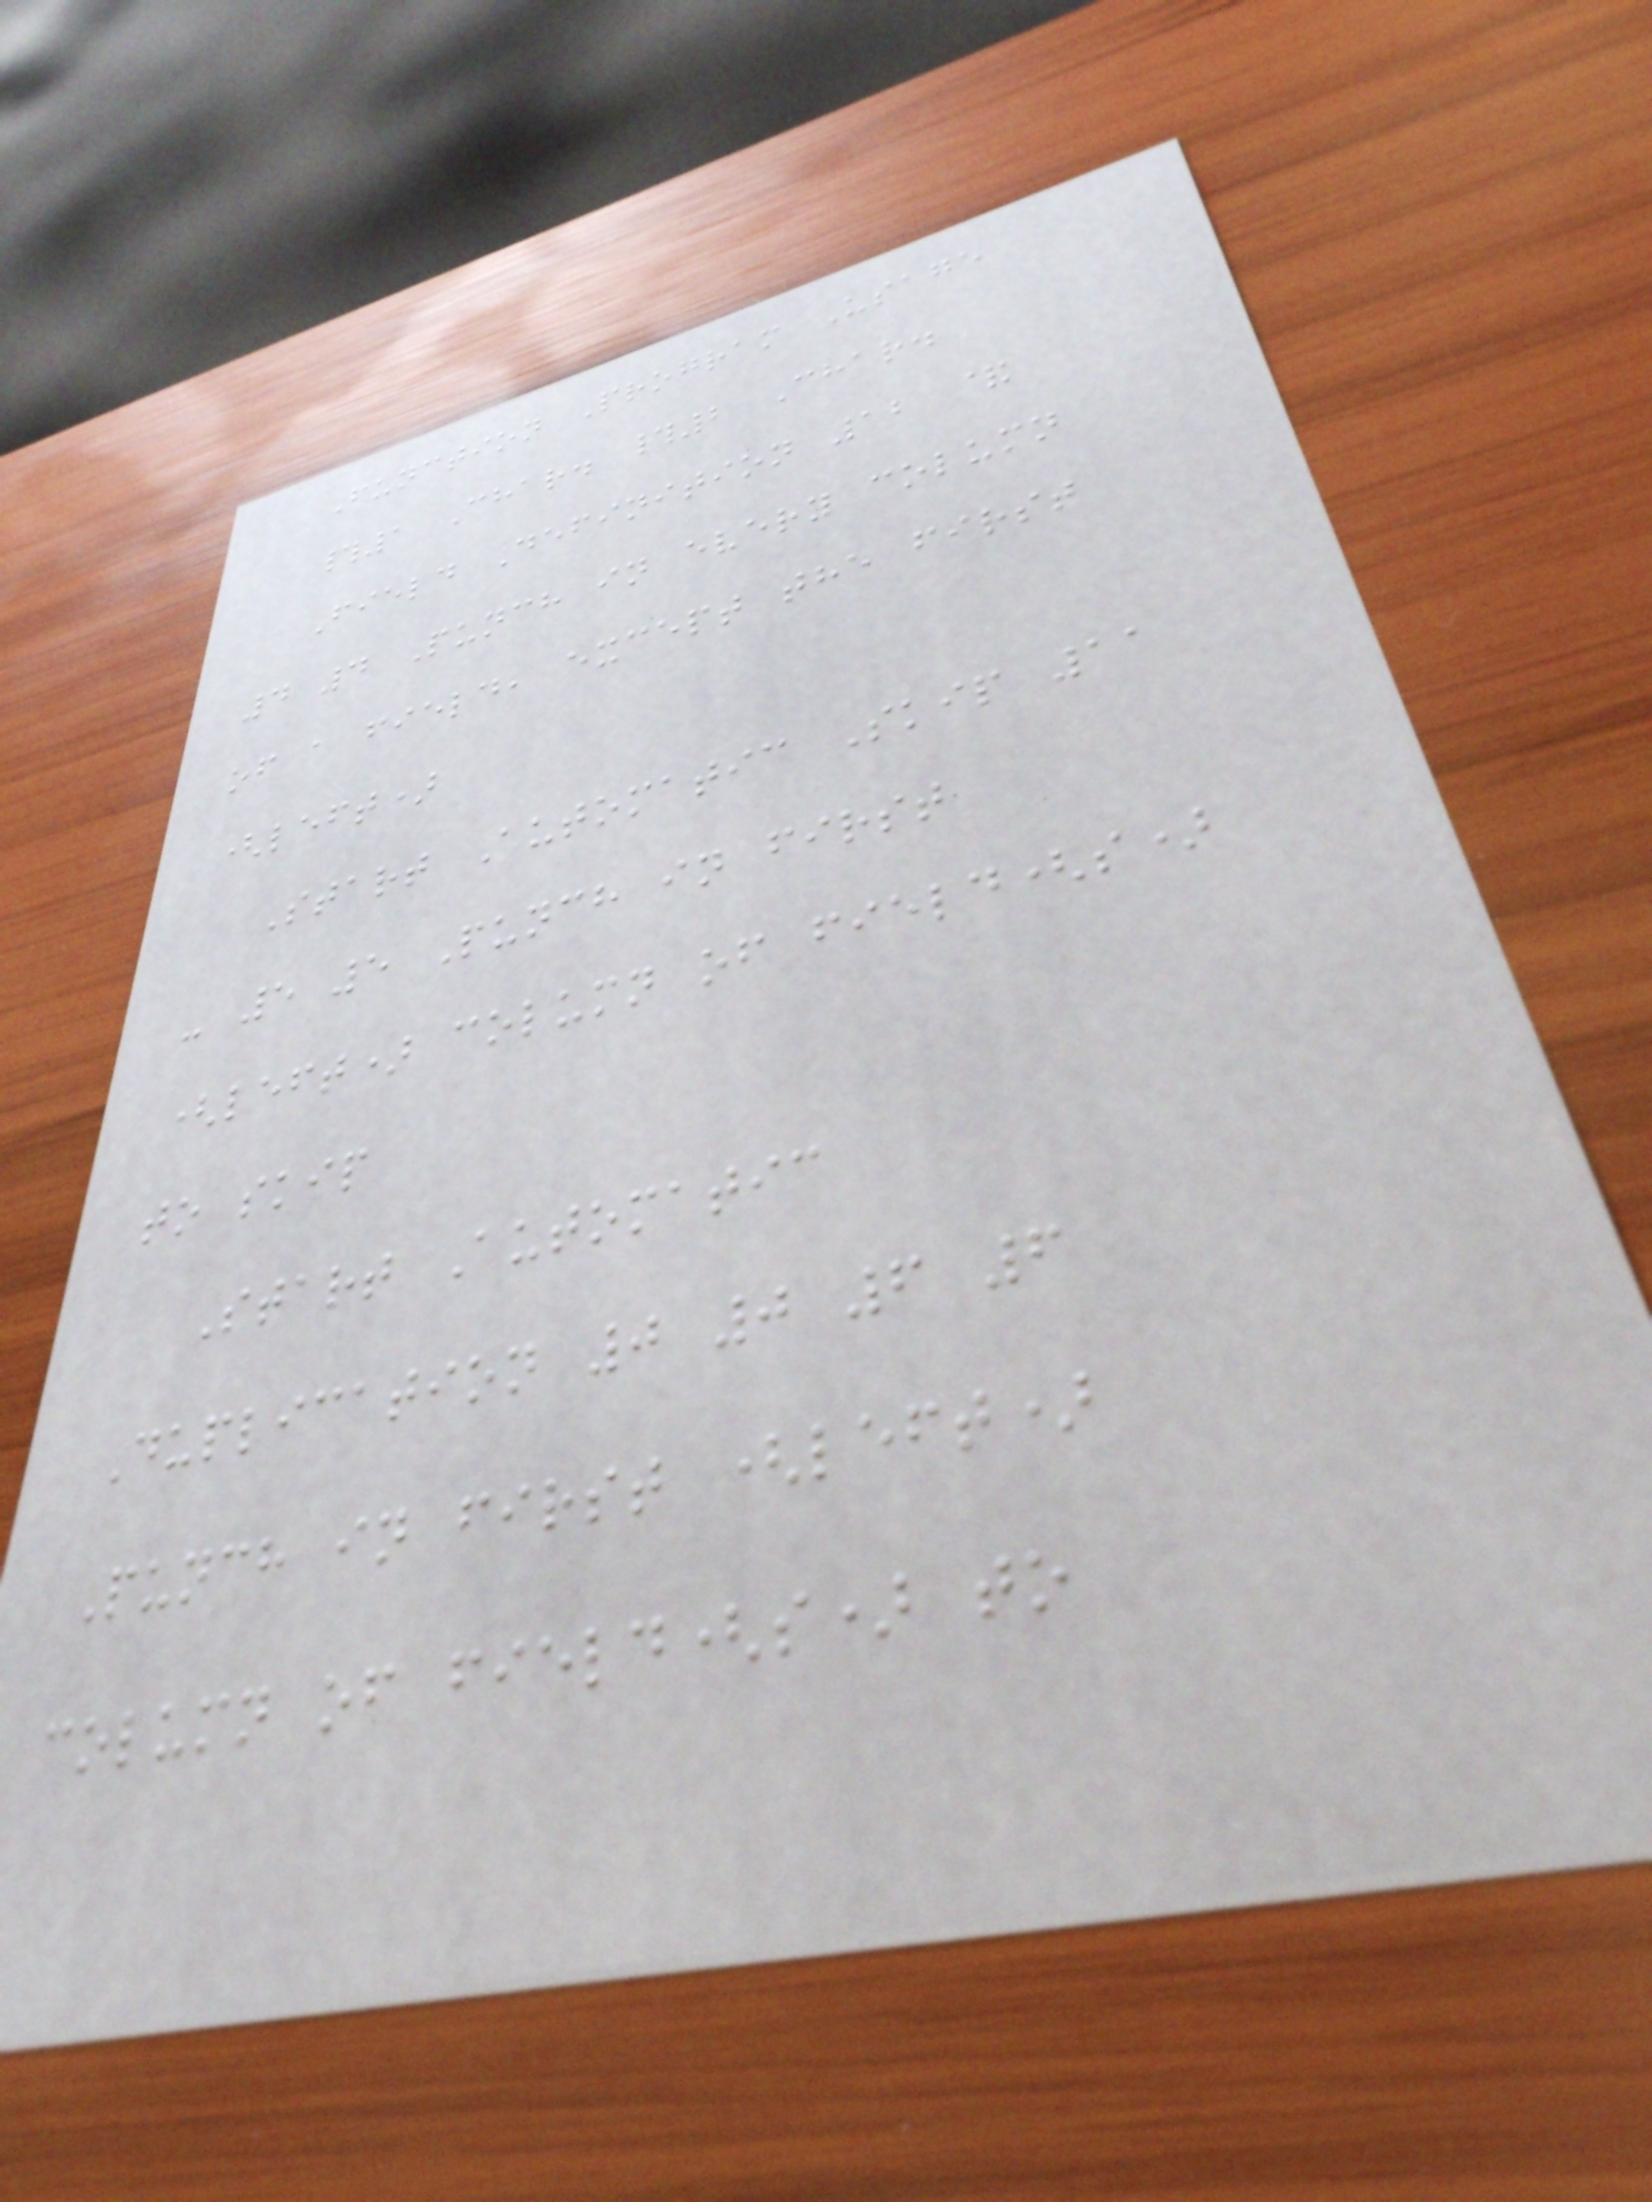Function Program Usage
#1 Char. #2 Char.
Field Definition 12 &
4 4 Punch in every column
of a field, except the first
(left)
Start Automatic Skip 11
- 5 5 Punch in first
(left) column of field(s)
to skip
Start Automatic
Duplication 0 0 6 6
Punch in first (left)
column of field(s) to
